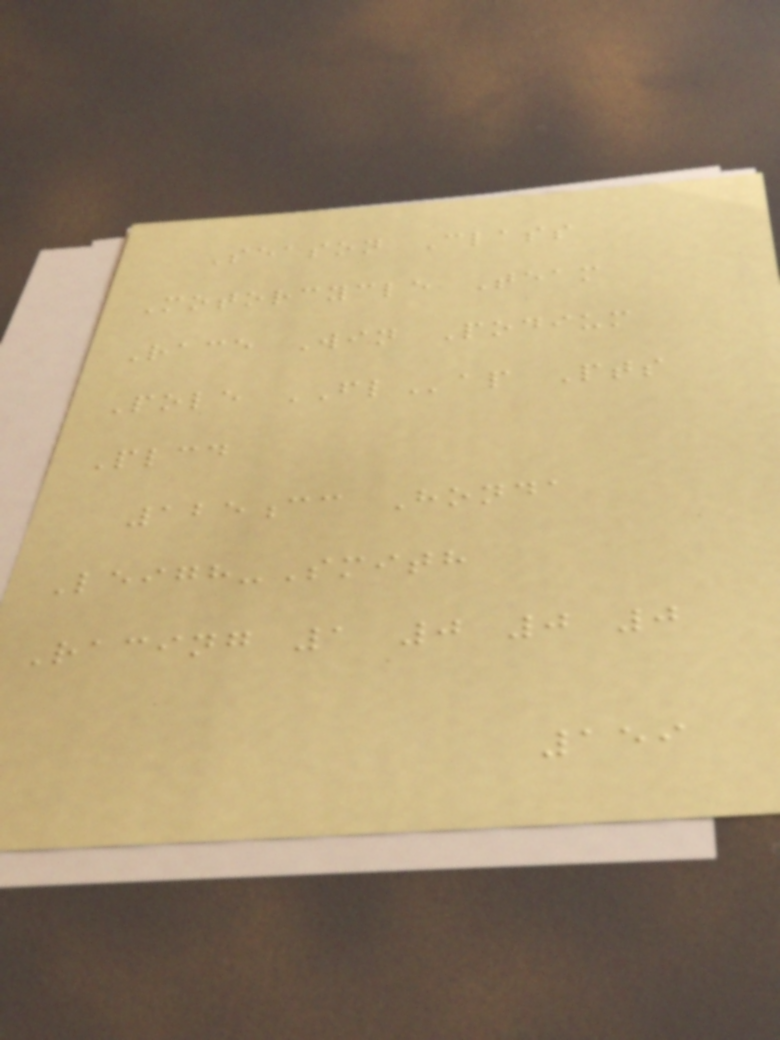Season Class
Motorcycle Team
Race Win Podium
Pole FLap Pts
Plcd
125cc Honda
Leigh-Smith
Racing 1 0 0 0
159
